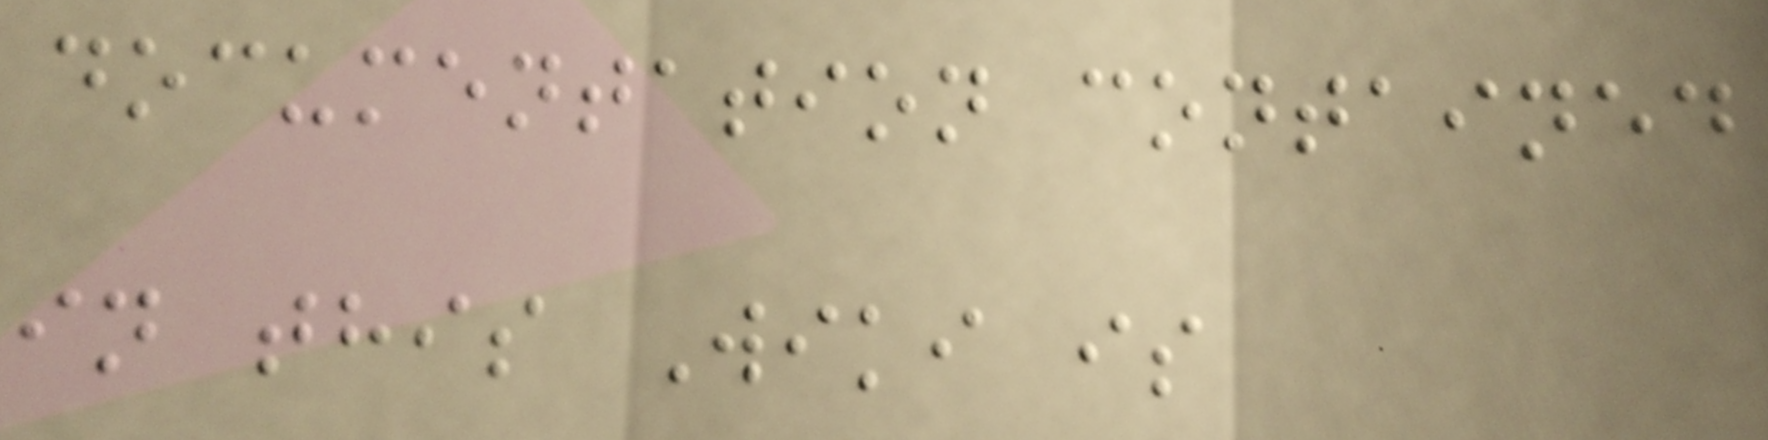documentation contained
in this Wiki is
